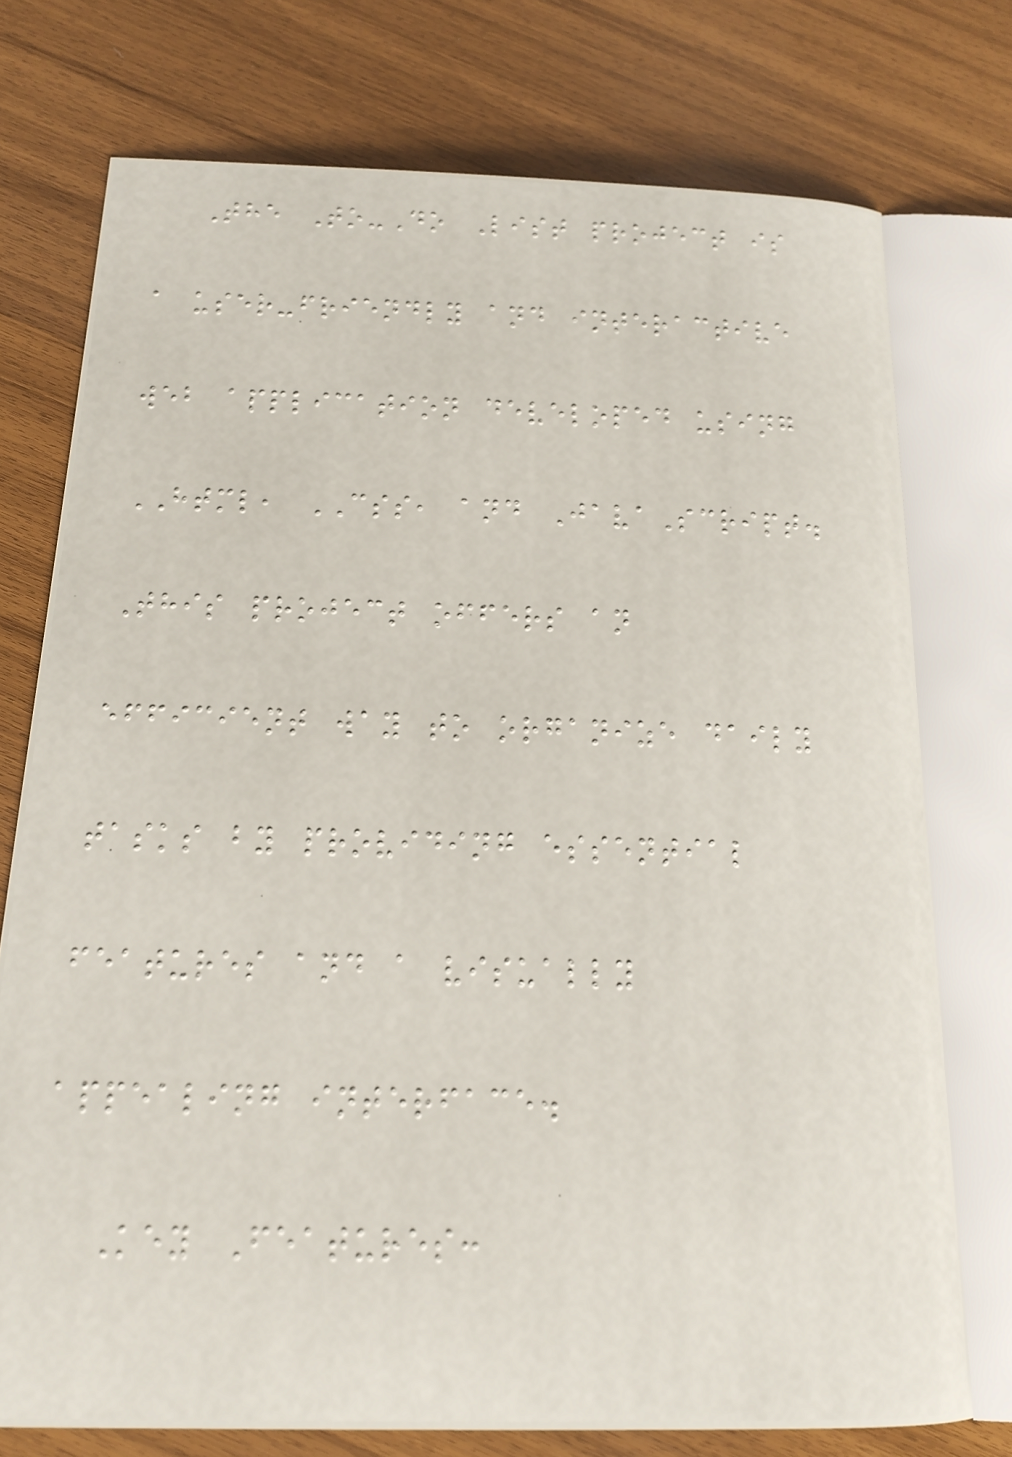The To-Do List project is
a user-friendly and interactive
web application developed using
HTML, CSS, and JavaScript.
This project offers an
efficient way to organize daily
tasks by providing essential
features and a visually
appealing interface.
Key Features:
